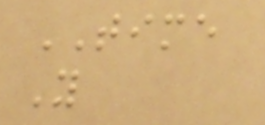TIME
Y
